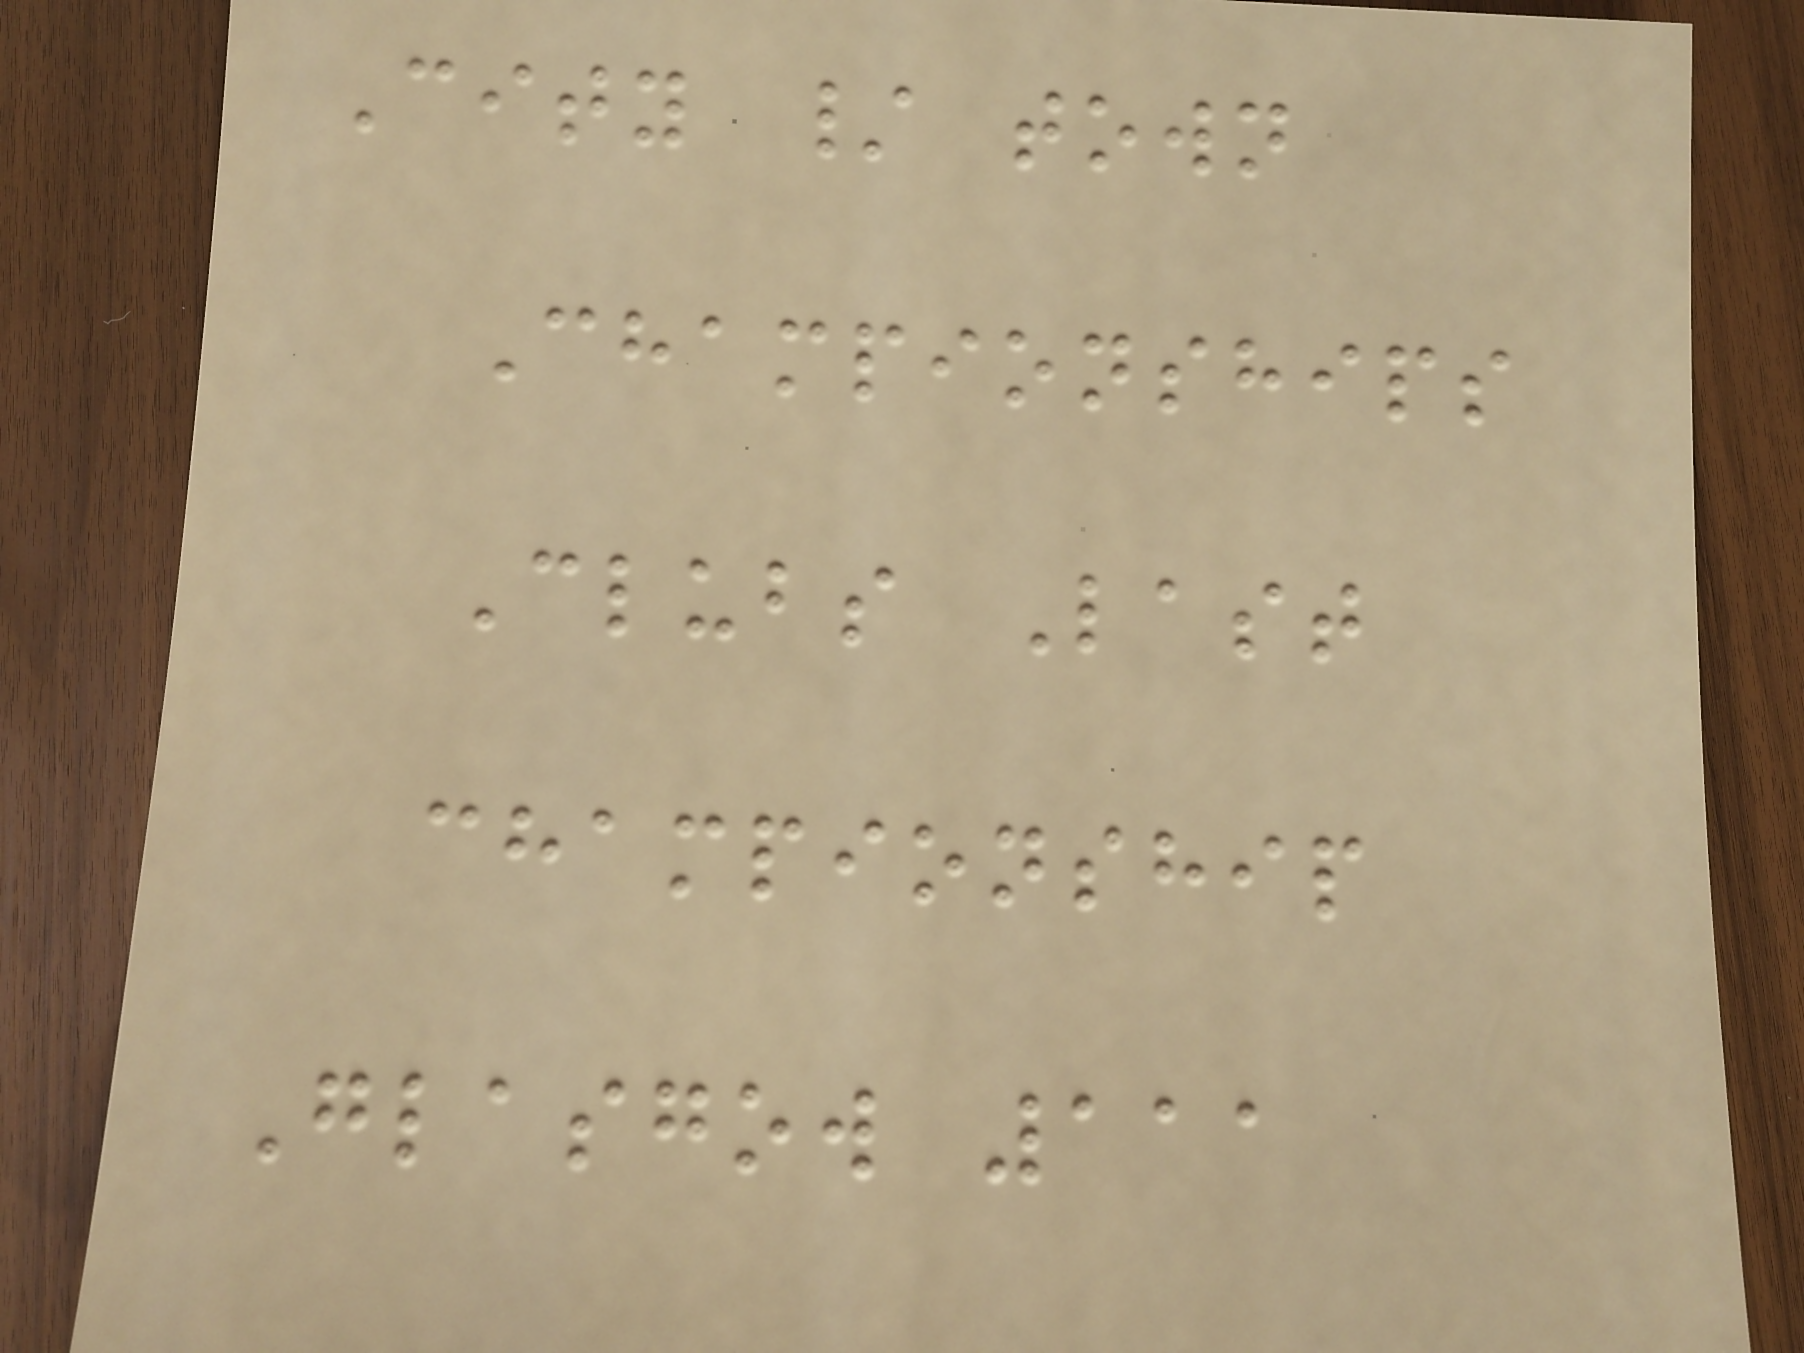City / town
Championships
Clubs Last
championship
Glasgow 111
